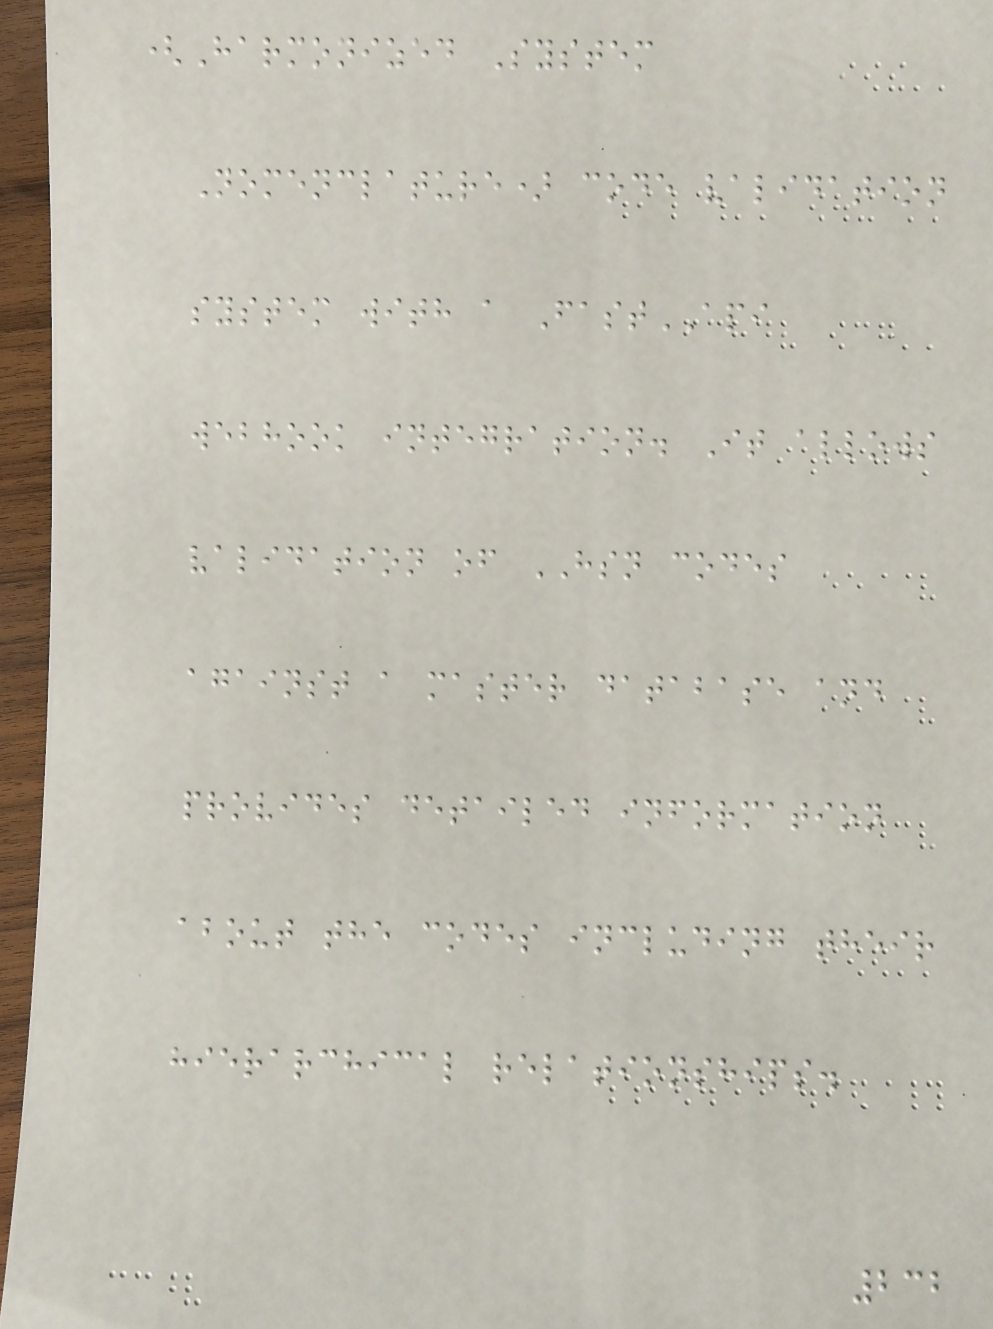(Harmonized System
Nomenclature) code validation
system with a FastAPI
webhook integration. It allows
validation of HSN codes
against a master database and
provides detailed information
about the codes including their
hierarchical relationships.
232
